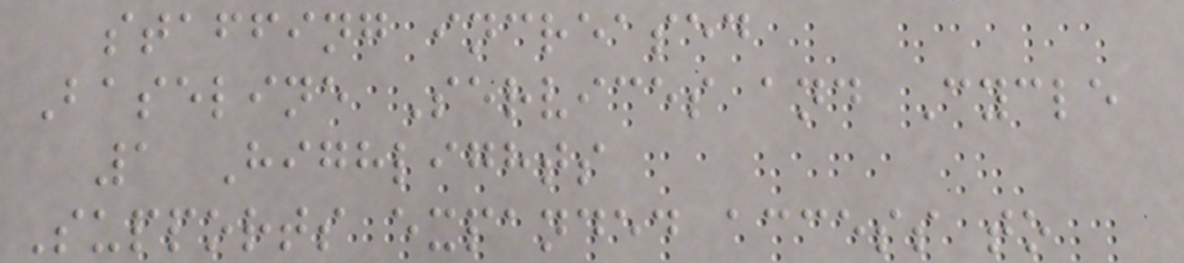staffing increased
Baseline Services and Cycle
1 Highlights
Supports expanded access to
